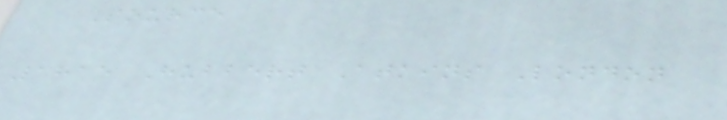Source
1815 Hubbert Atkins London
